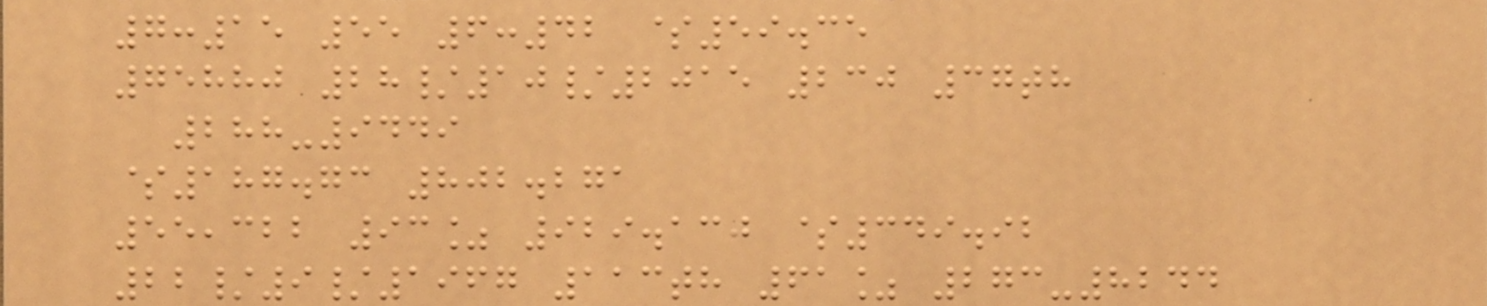7:15 55 6:42 $59.35
75880 28/10/2015 230 37th
288-9449
$187.73 802.271
55,322 93% 929.130 $349.92
22/9/1967 113th 61% 273-8244
